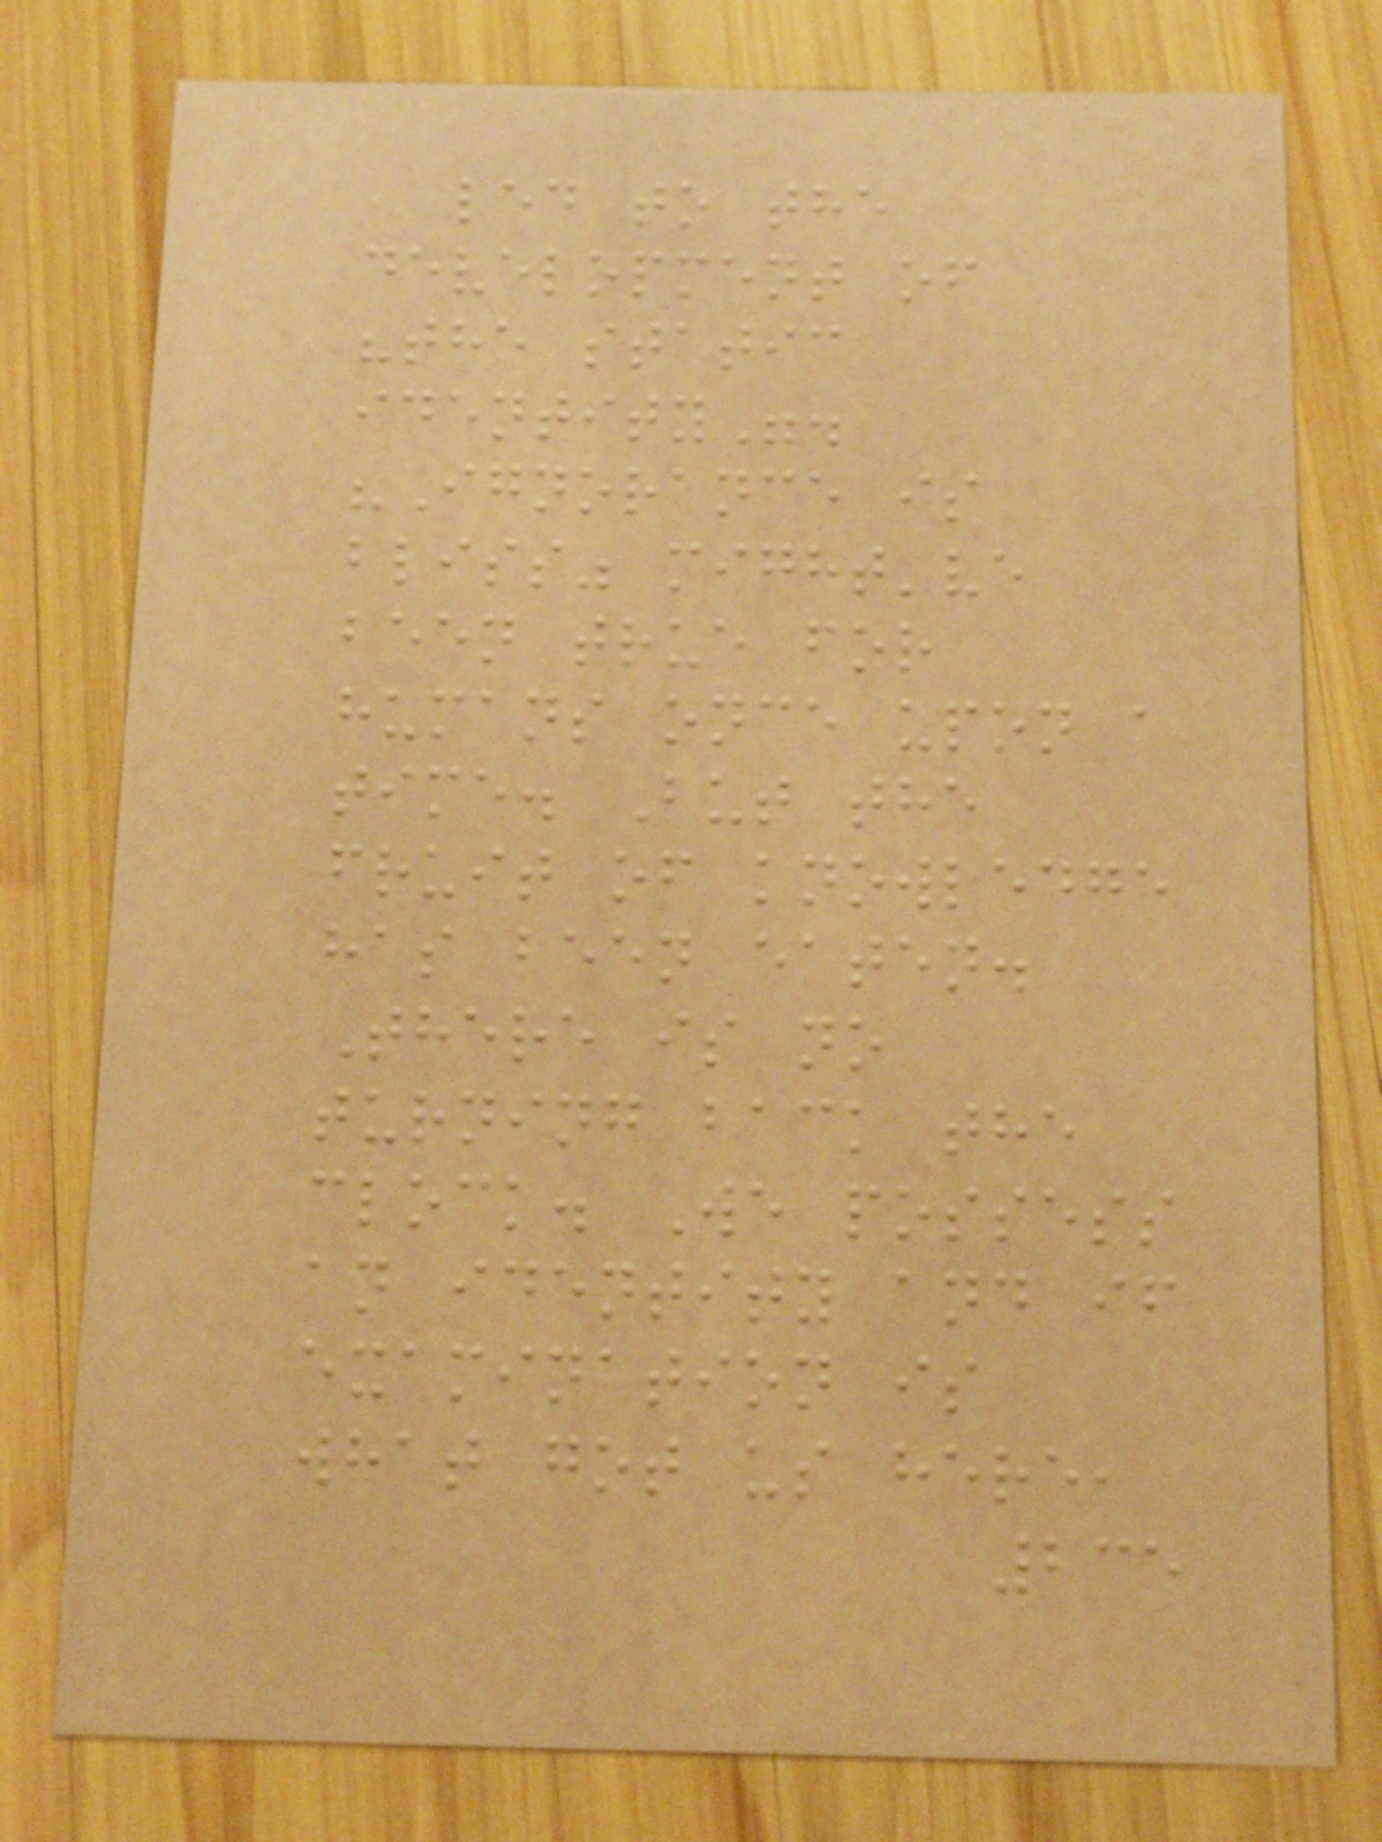led to the
development of
"the static
identity".
"Ignorance is
bliss" might've
been true for
humans once upon a
time. But the
fruit of knowledge
has been eaten.
There is no
turning back the
clock. We possess
an identity and if
examination is
what got us here,
235
